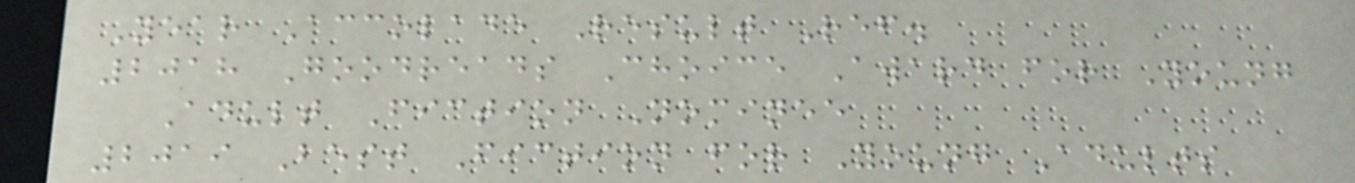Year Accolade Result Ref.
2018 Goodreads Choice Award for Young
Adult Fiction Nominee
2019 Best Fiction for Young Adults
